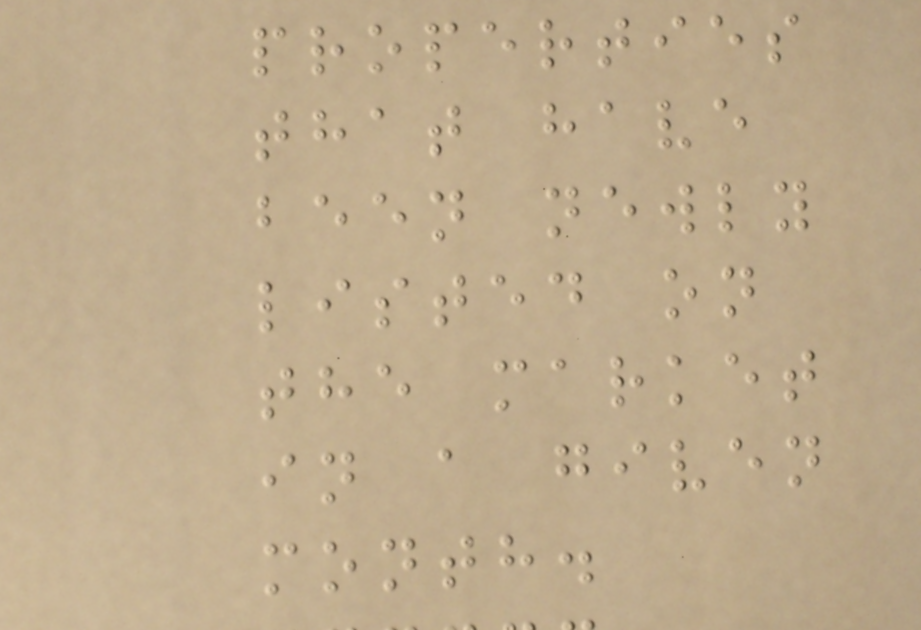properties
that have
been newly
listed on
the market
in a given
month.
